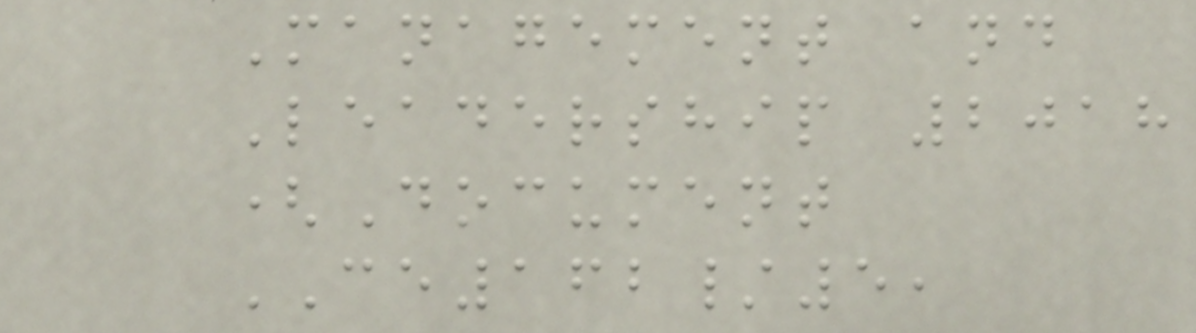Management and
Leadership 2018
(Document
CE162/5,
